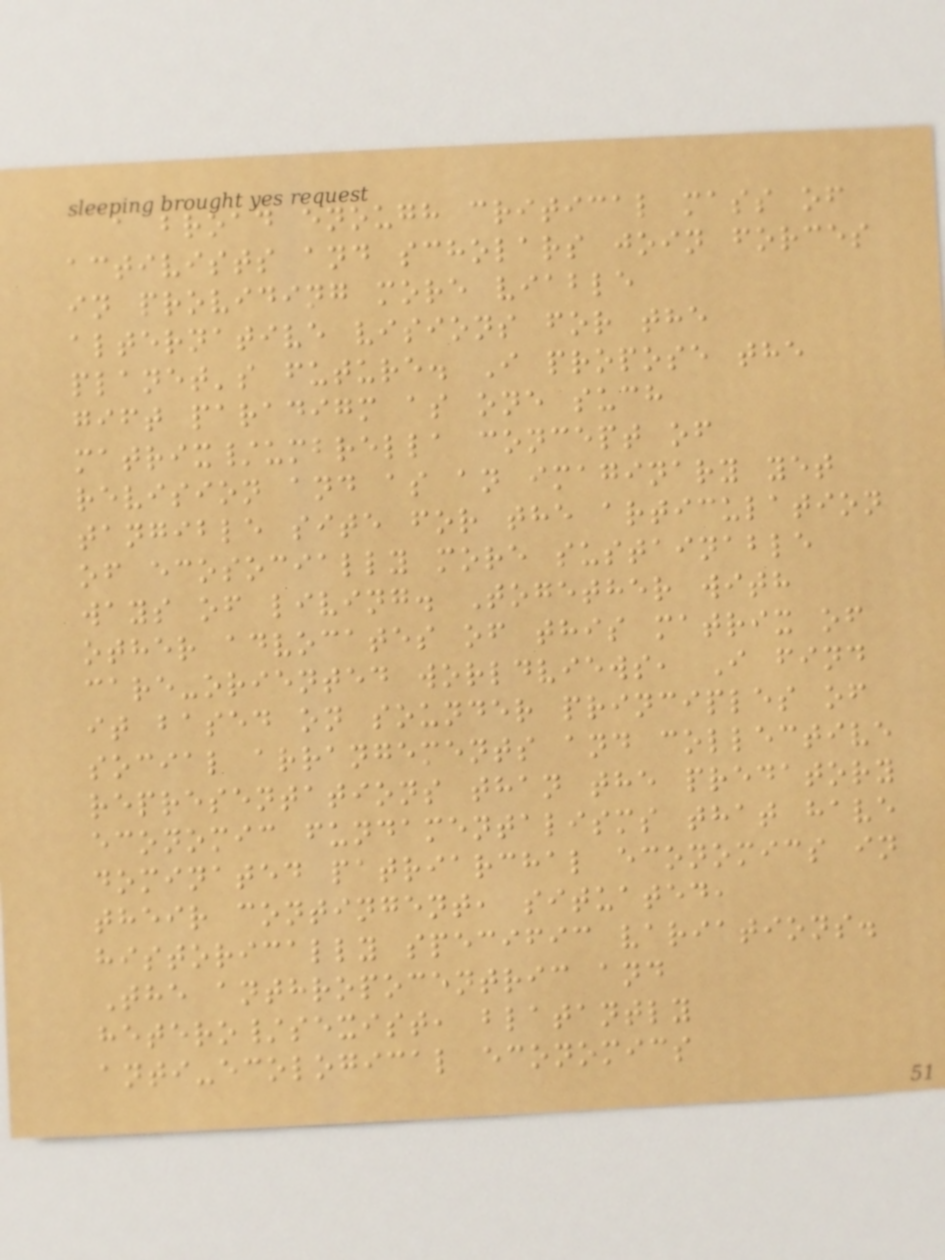a broad enough critical mass of
activists and scholars join forces
in providing more viable
alternative visions for the
planet's future. I propose the
gift paradigm as one such
matrix/umbrella concept of
revision and as an imaginary yet
tangible site for the articulation
of ecosocially more sustainable
ways of living. Together with
other advocates of this matrix of
care-oriented worldviews, I find
it based on sounder principles of
social arrangements and collective
representations than the predatory
economic fundamentalisms that have
dominated patriarchal economics in
their contingent, situated,
historically specific variations.
The anthropocentric and
hetero/sexist, blatantly
anti-ecological economics
